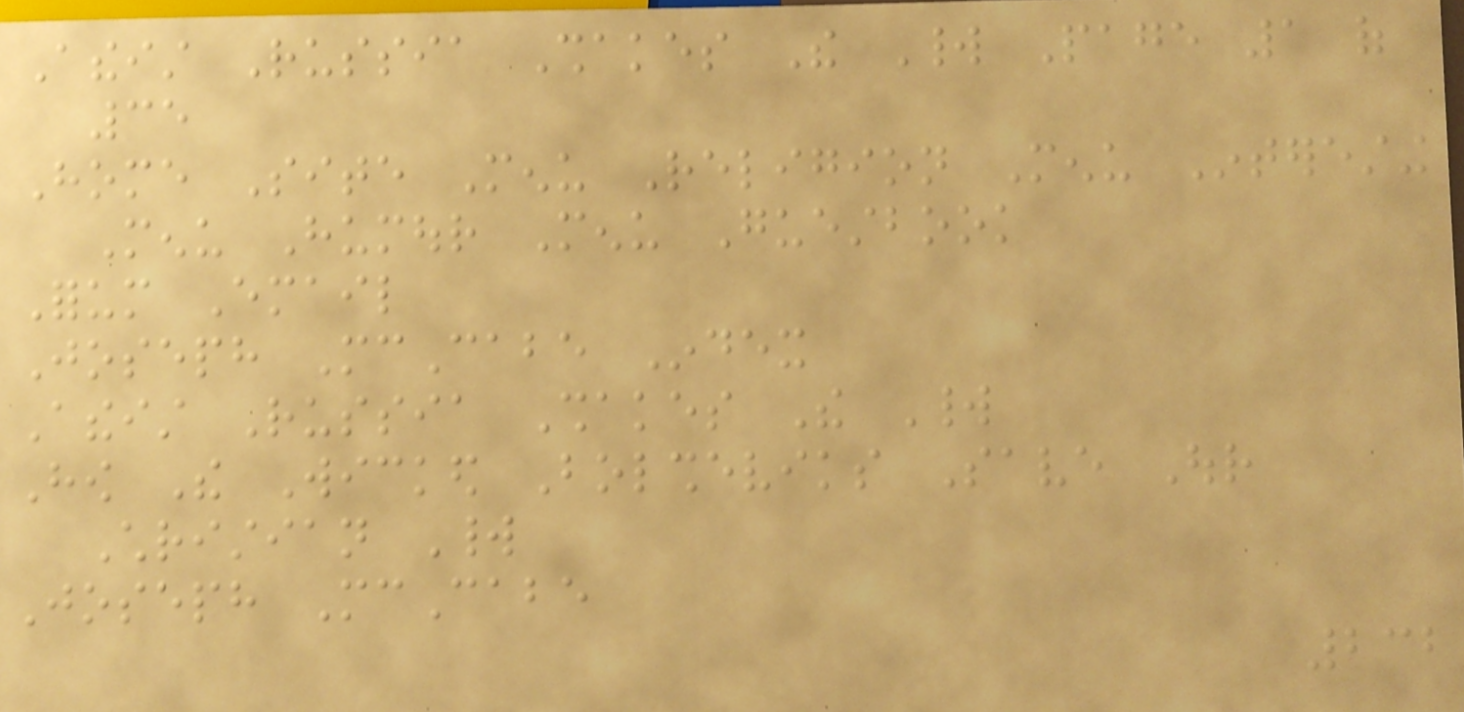Atheist Russia Shakes The World Page 1 of
35
Home Site Menu Religion Menu Interesting
Menu Humour Menu Guestbook
Forum Email
Joseph McCabe Index
Atheist Russia Shakes The World
How The Wicked Bolsheviks Save Our
Christian World
Joseph McCabe
232
